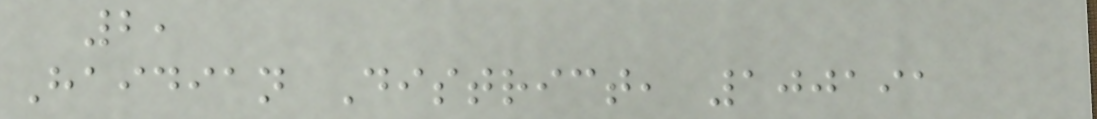2,
Haidian District, 100191
